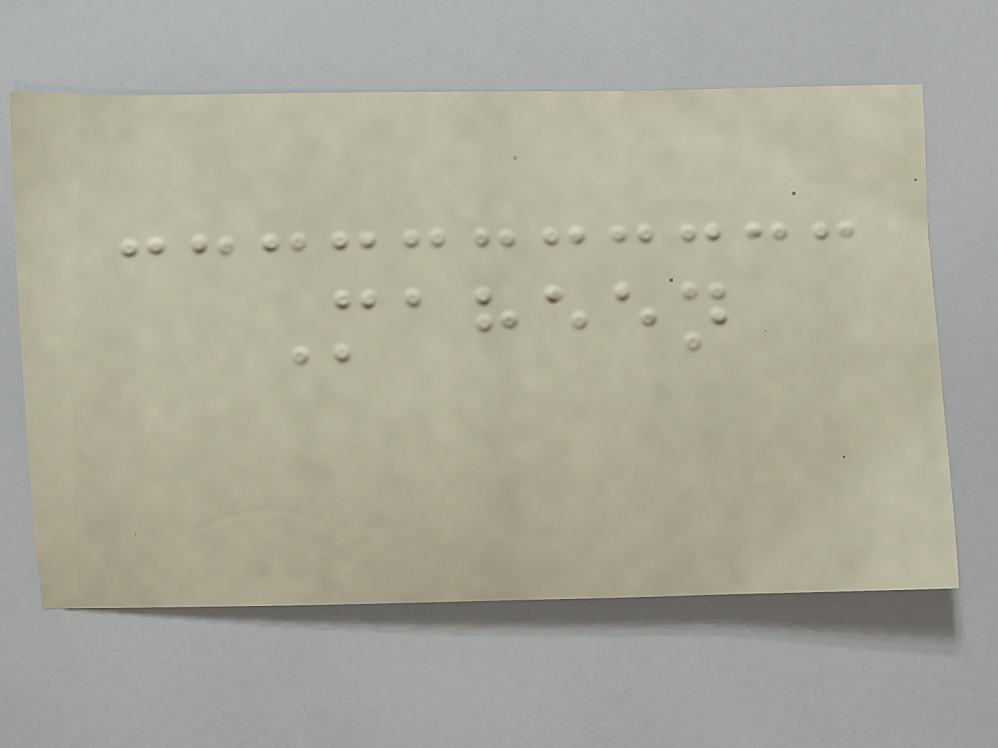Maheen
